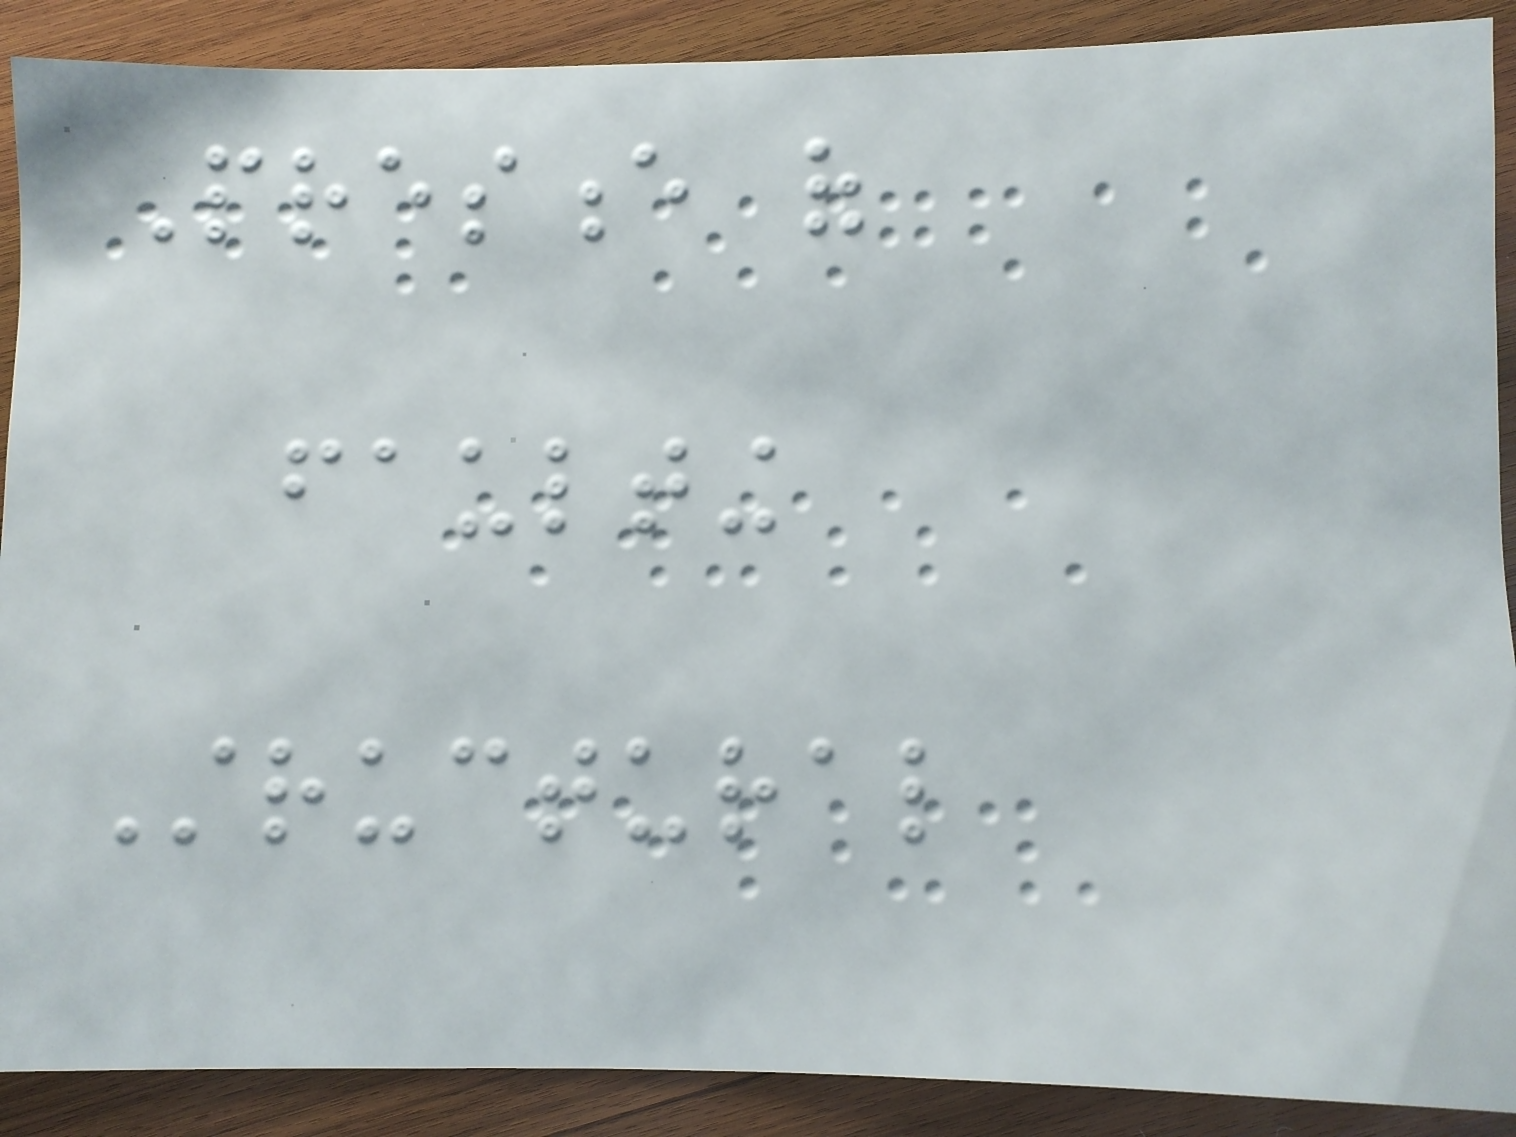Presence of
faulting
Structural
